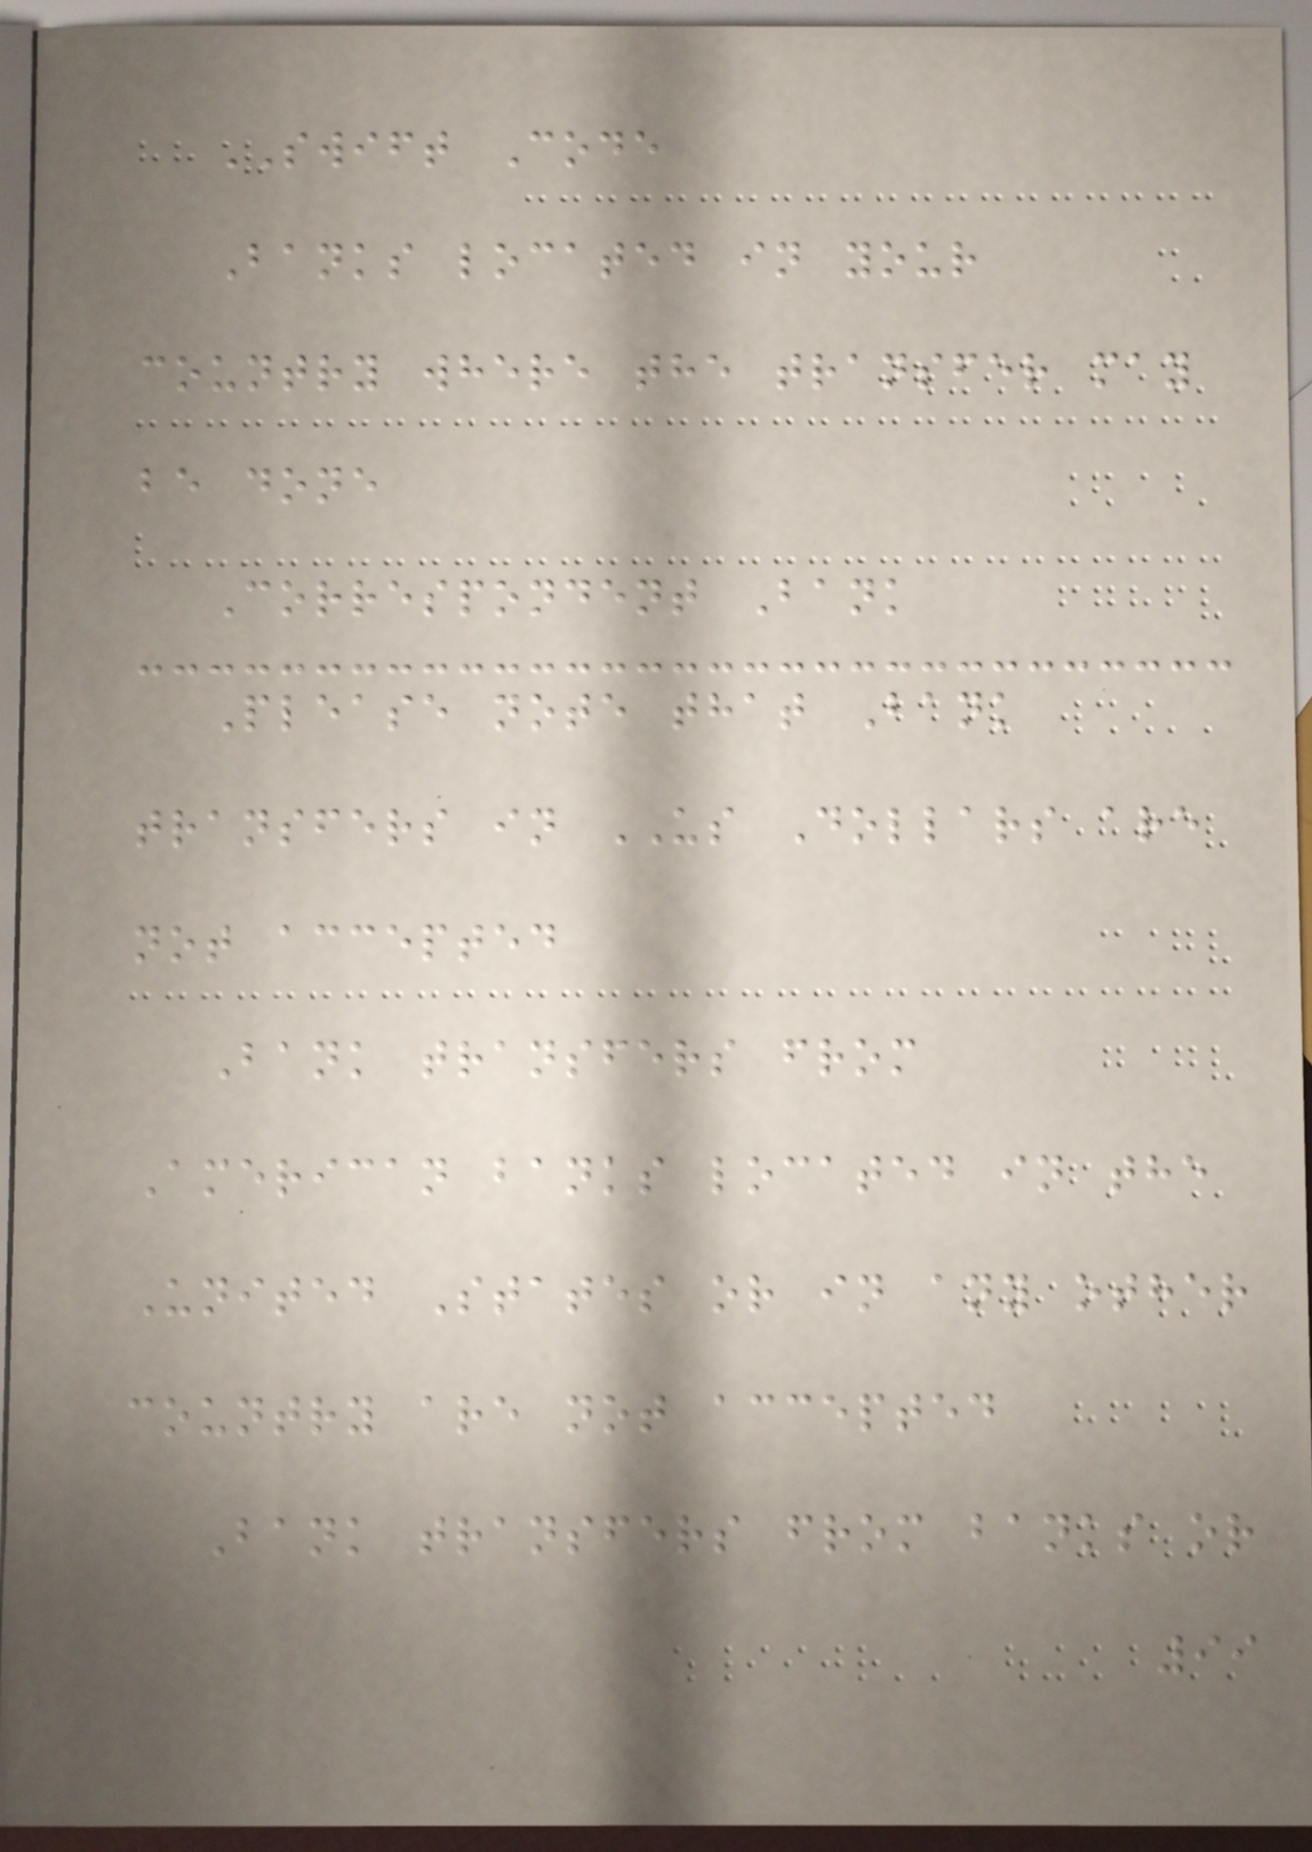SWIFT Code
Banks located in your
country where the transfer may
be done
Correspondent Bank
Please note that Bank
transfers in US Dollars are
not accepted
Bank transfers from
American banks located in the
United States or in any other
country are not accepted
Bank transfers from banks or
99
